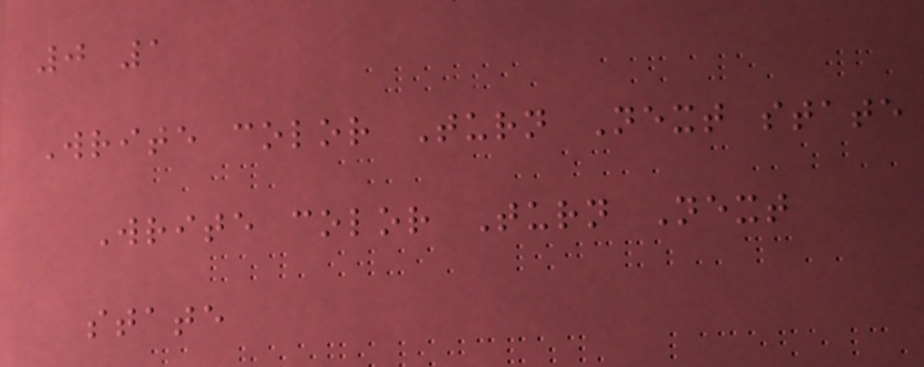0 1
Write color Turn Next state
Write color Turn Next
state
